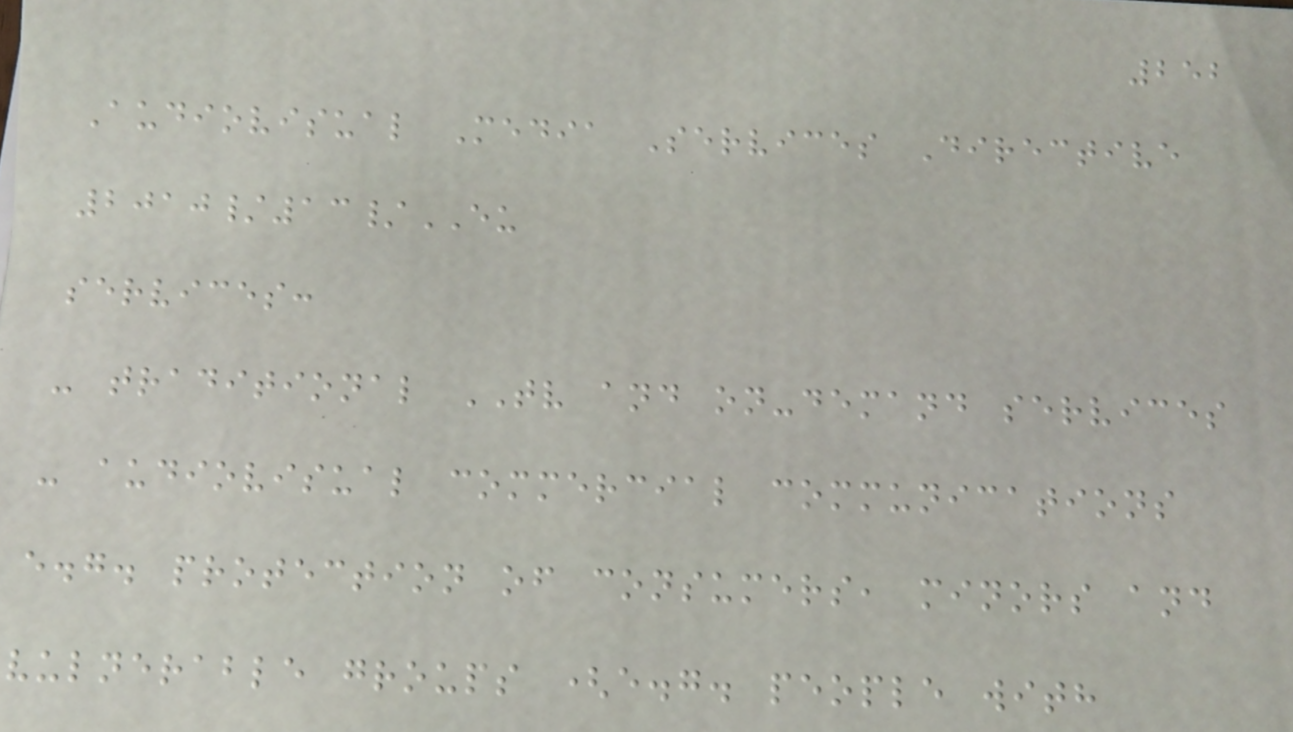252
Audiovisual Media Services Directive
2010/13/EU
services:
- traditional TV and on-demand services
- audiovisual commercial communications
e.g. protection of consumers, minors and
vulnerable groups (e.g. people with
